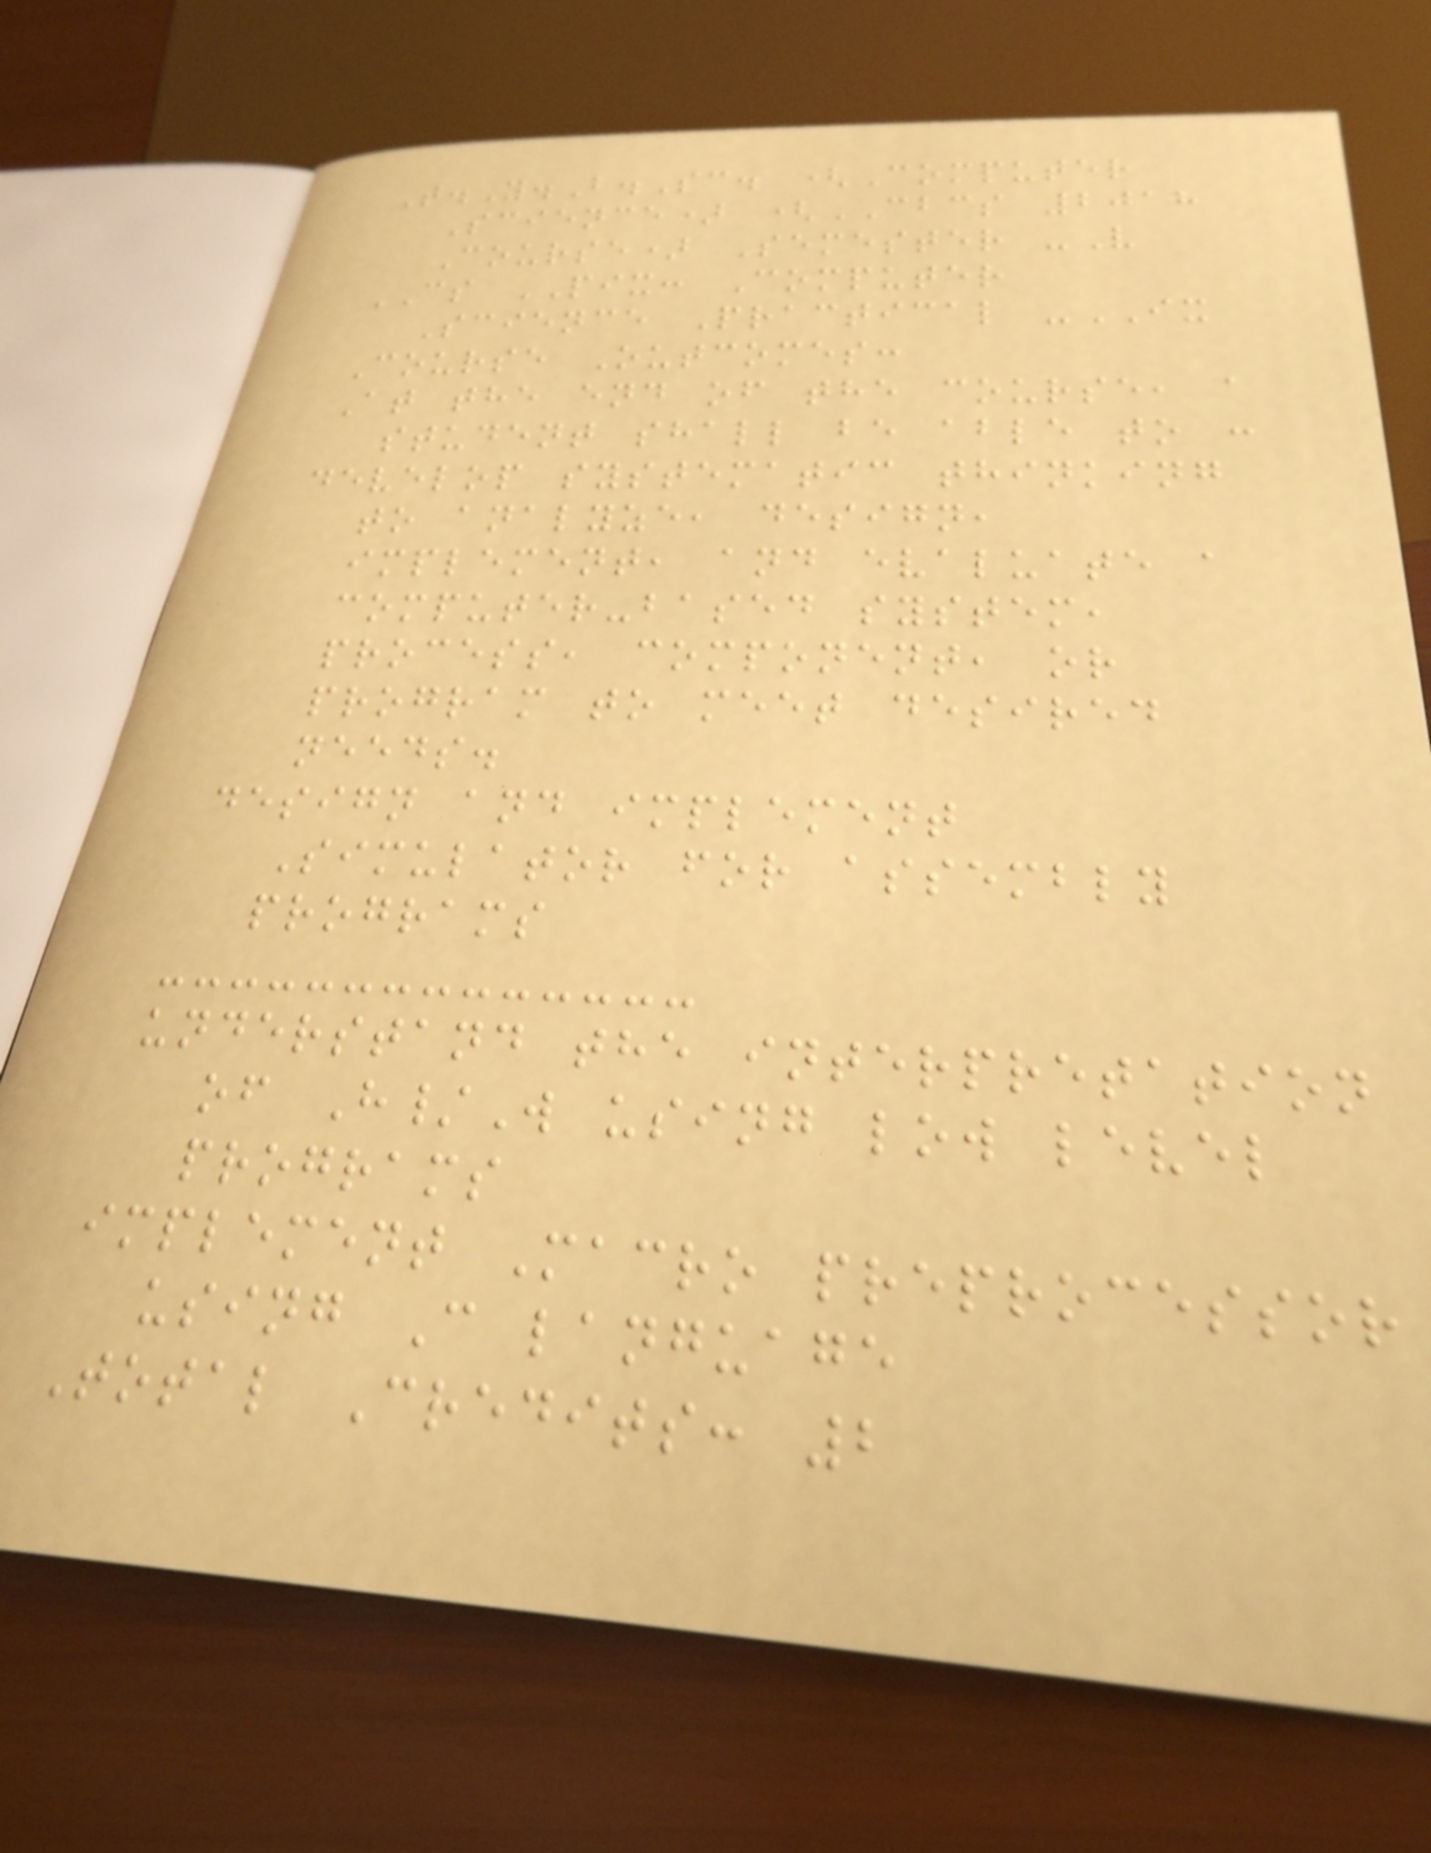T.Y.B.Sc. (Computer
Science) (CBCS 2018
Course) Semester -V
CS PIX: Computer
Science Practical -IX
Course Outcomes:
At the end of the course, a
student shall be able to :
develop systematic thinking
to analyze, design,
implement, and evaluate a
computer-based system,
process, component, or
program to meet desired
needs.
design and implement
Simulator for assembly
programs
understand the interpretation
of H/W using low level
programs
implement Macro preprocessor
using C language
Total Credits: 2
